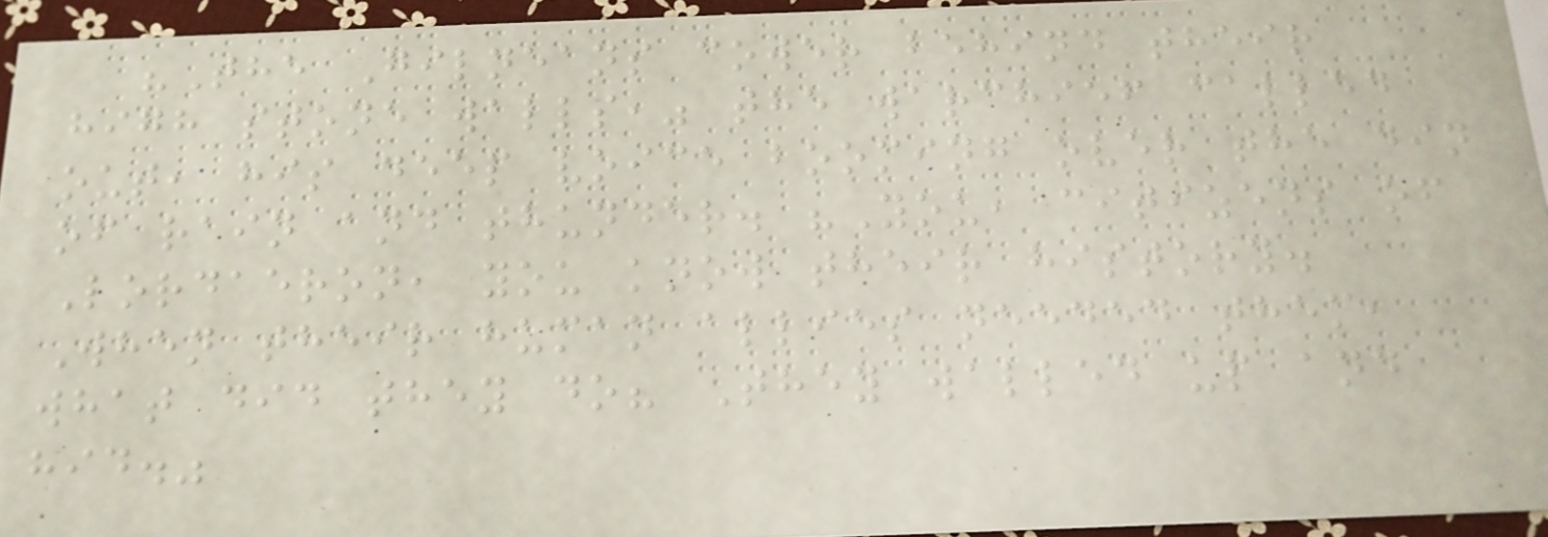"The Gilneans cower behind their
high stone walls," the warchief called
out, his deep voice booming over the din
of rain and thunder. "You, citizens of
Lordaeron, you know their history.
When their human allies needed them,
what did they do? They walled up and
hid."
